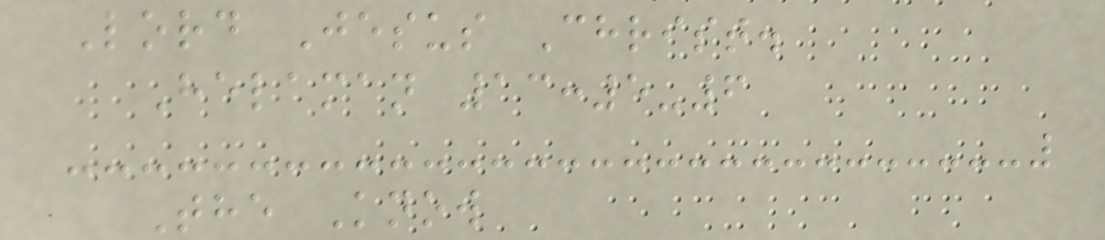Lord Jesus Christ.
Helaman 13:5-6
The Know
